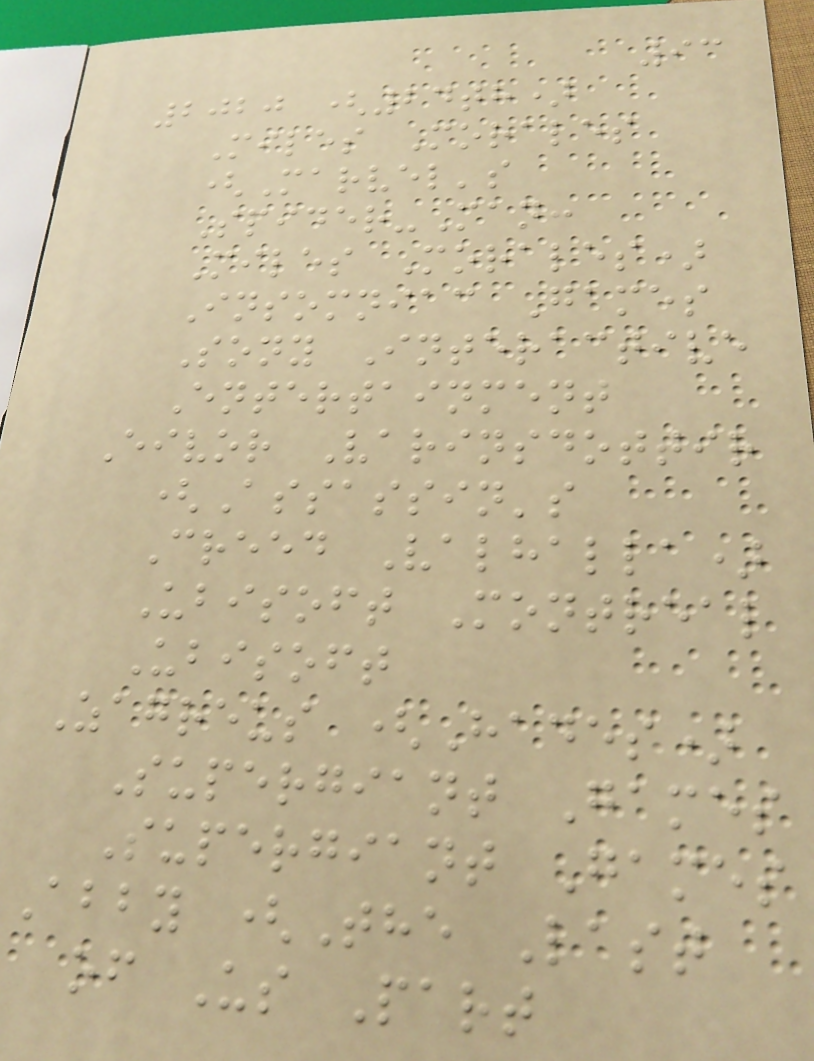93
2020 (24th)
Miles Morales
(Marvel's
Spider-Man:
Miles Morales)
Insomniac Games
Sony Interactive
Entertainment
Eivor Varinsdottir
(Assassin's
Creed Valhalla)
Ubisoft Montreal
Ubisoft
Zagreus (Hades)
Supergiant Games
Supergiant Games
Abby (The Last
of Us Part
